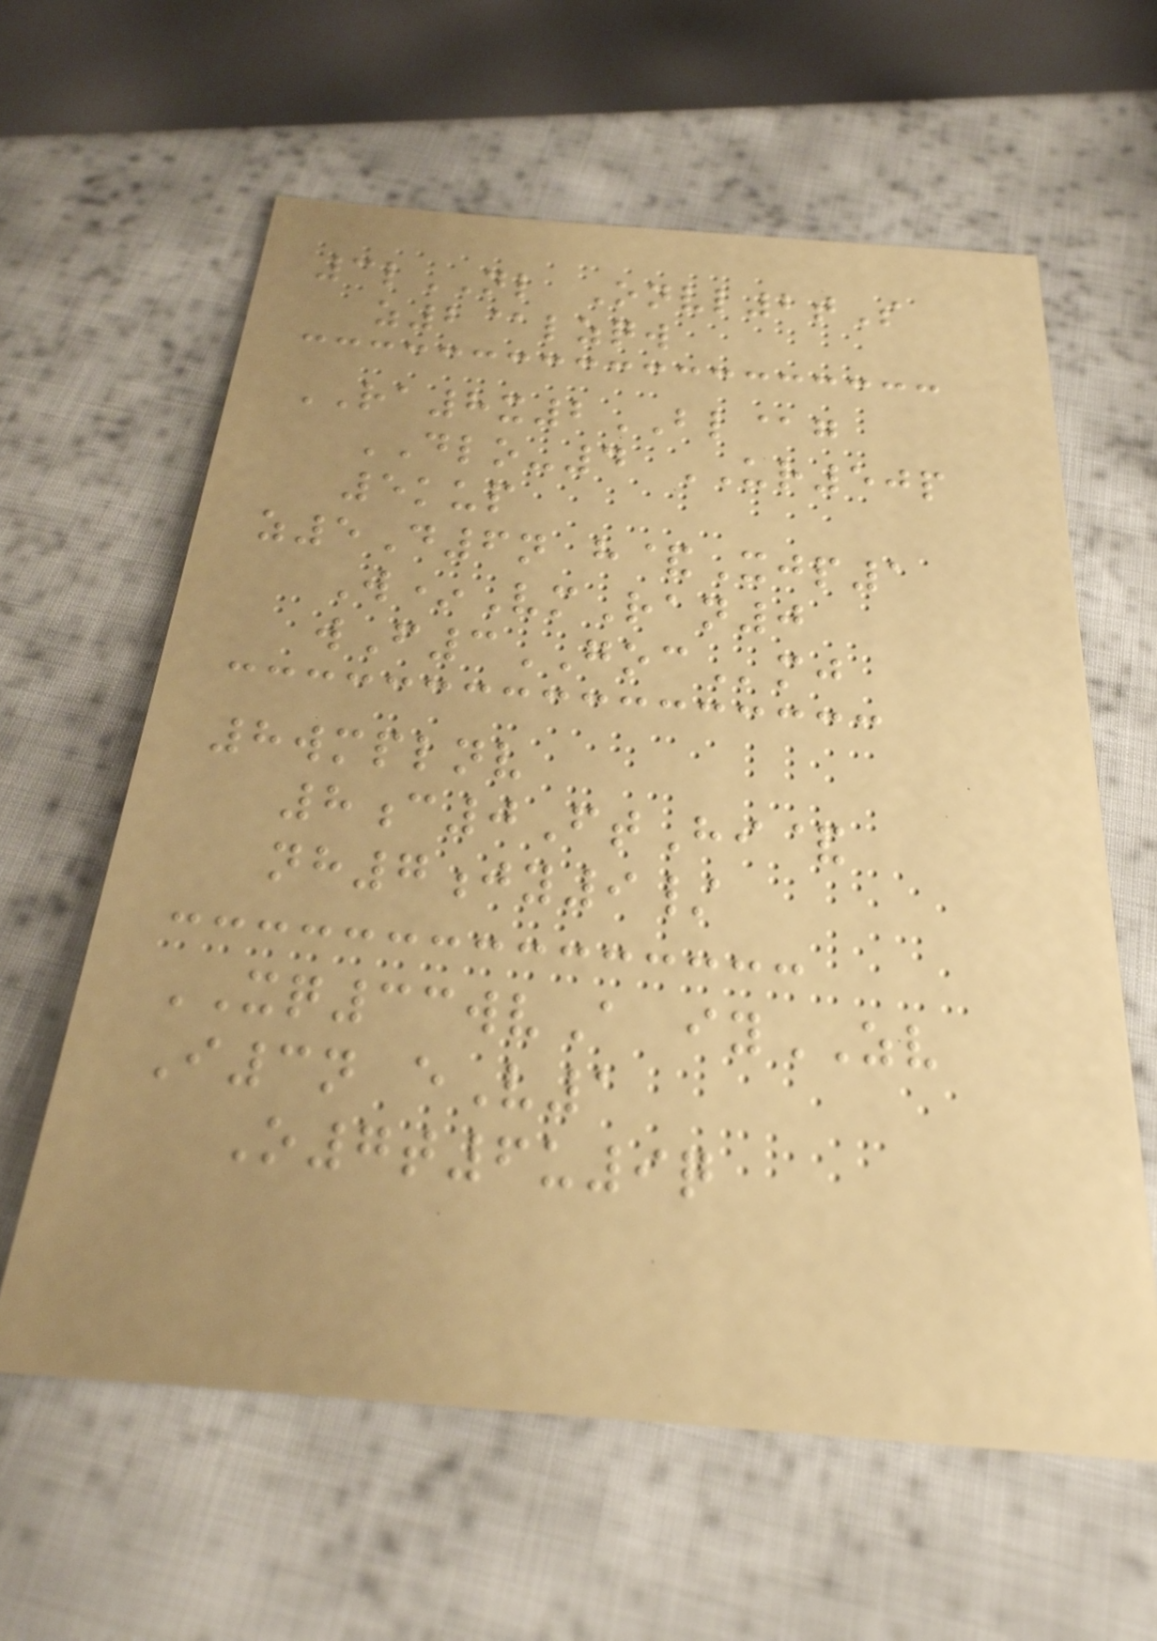3lNL Onvl2tS
z2@lzqw
RA8x2BL@g
DLO-4 UR50p
5kup
z5D6n h&Xjp1
W*VmRan0
wF3GOCmj
8wmplnv
8c0FtHi&
nh7jy9/
XQ33wvA iyZV
I3n eV1
O7t6u9q
